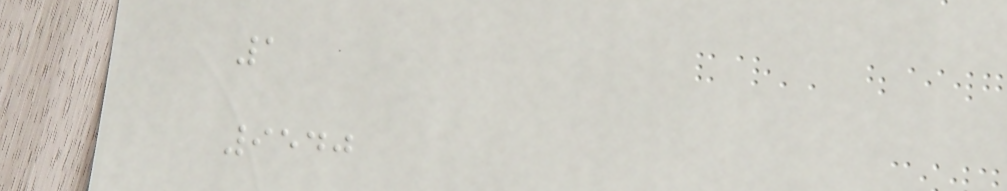1
9540
